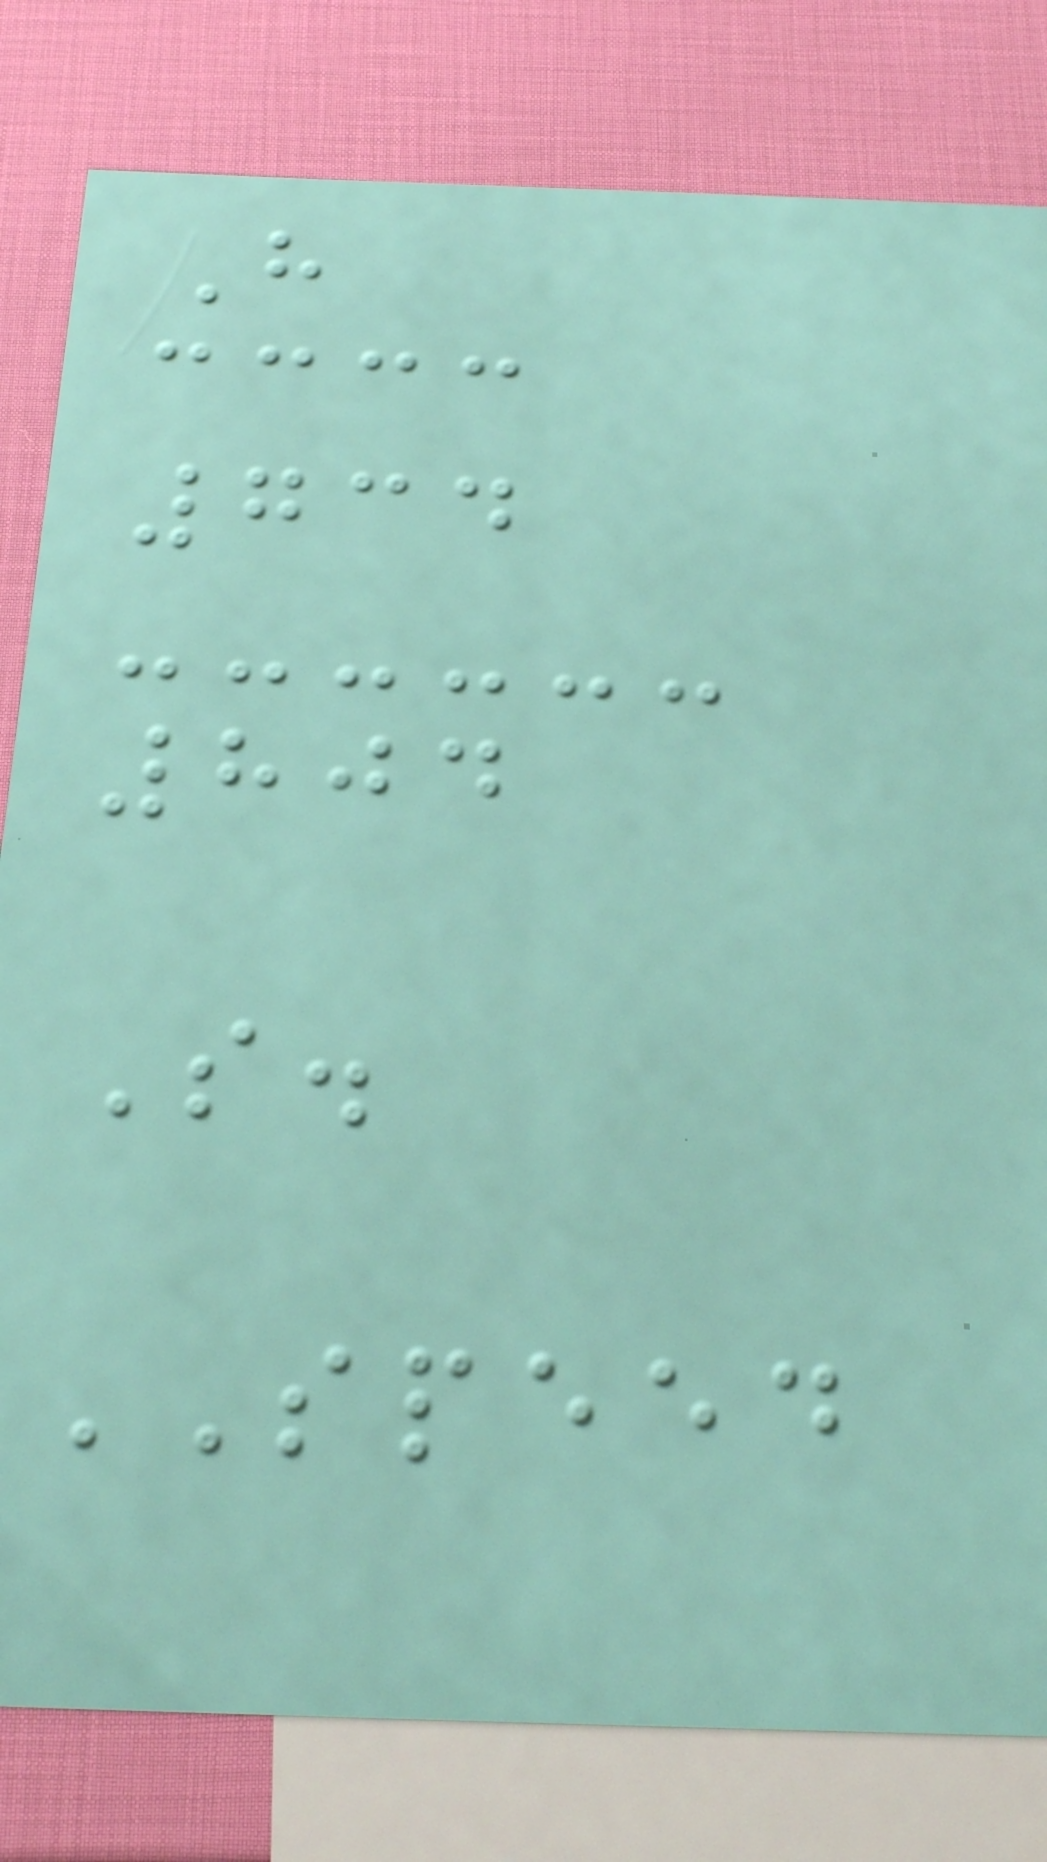H
734
804
S.
SPEED
